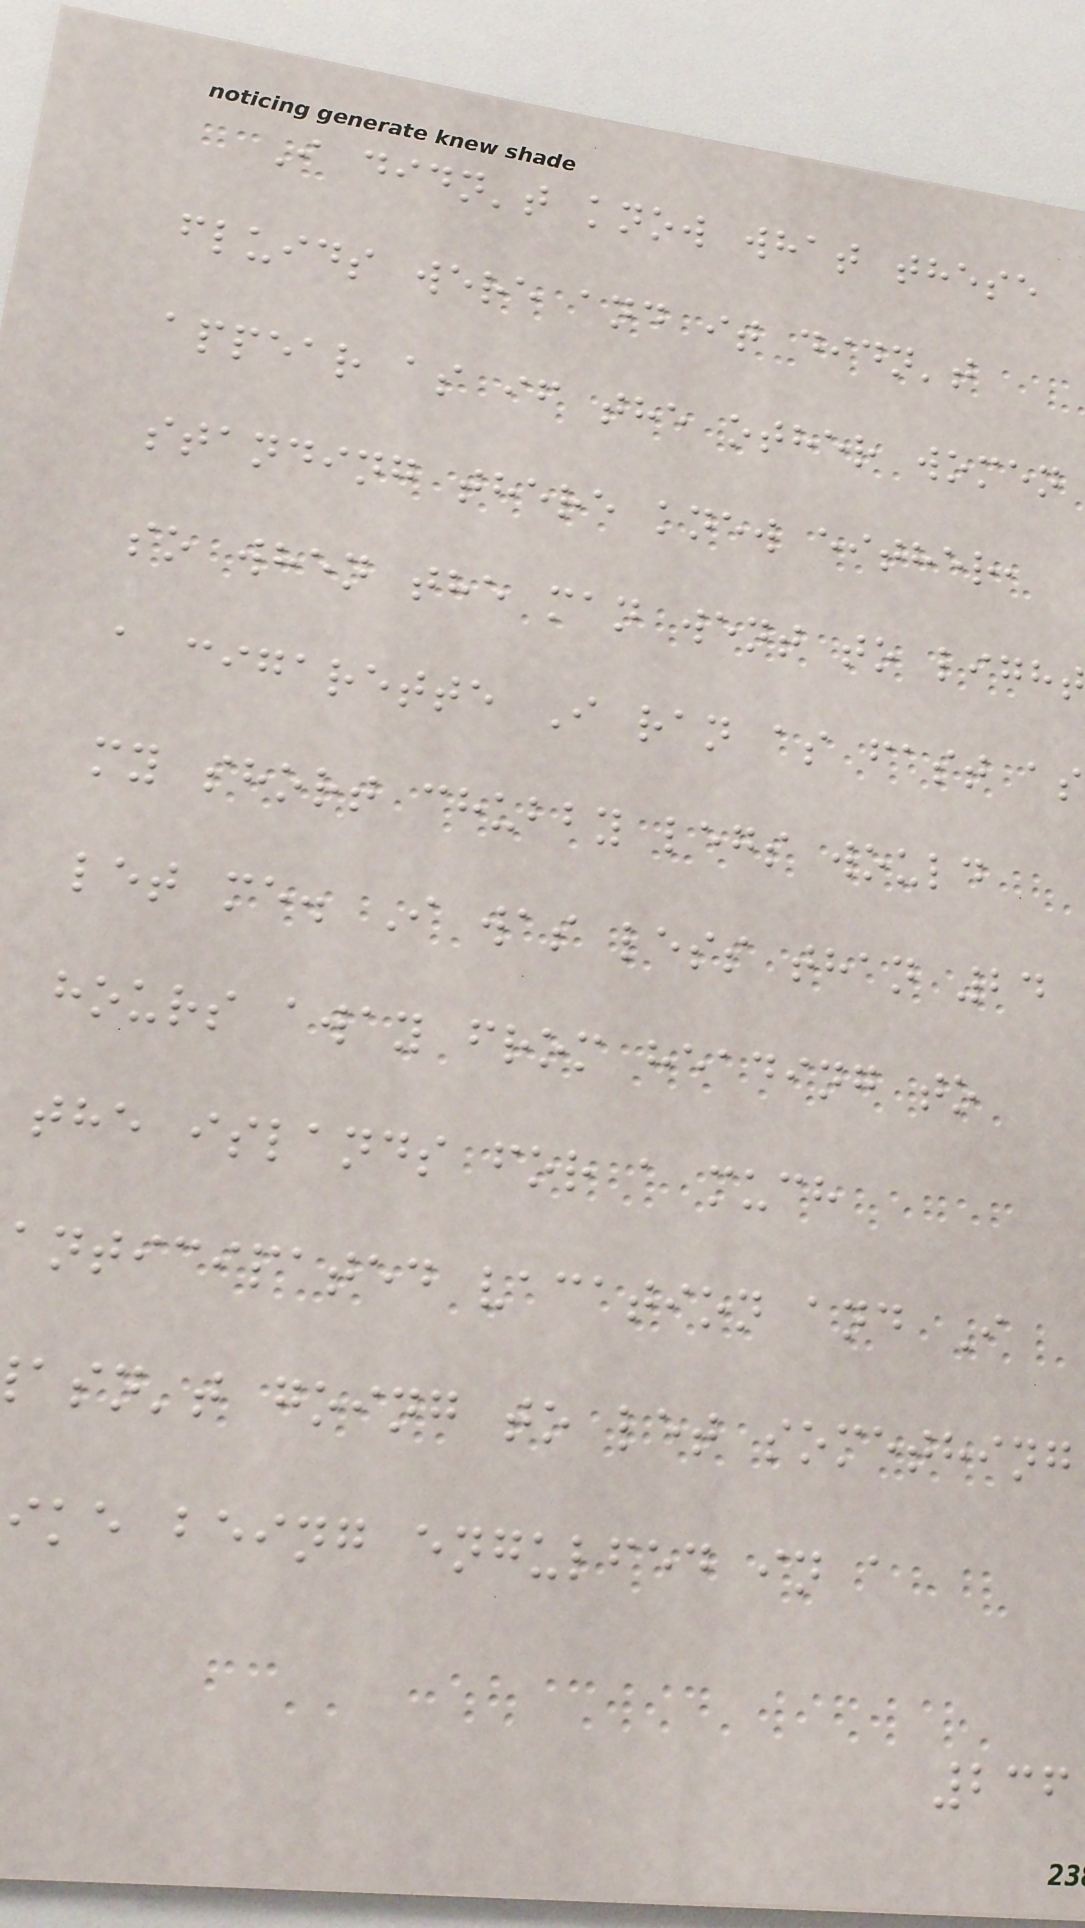I didn't know what these
fluids were and it didn't
appear as if the other women
standing there knew either,
so when the man went to ligh
a cigarette I ran as fast as
my short chubby legs would
let me. I was less than 24
hours away from heading to
the islands for a much
anticipated vacation and I
asn't going to let something
ike being engulfed in a
236
